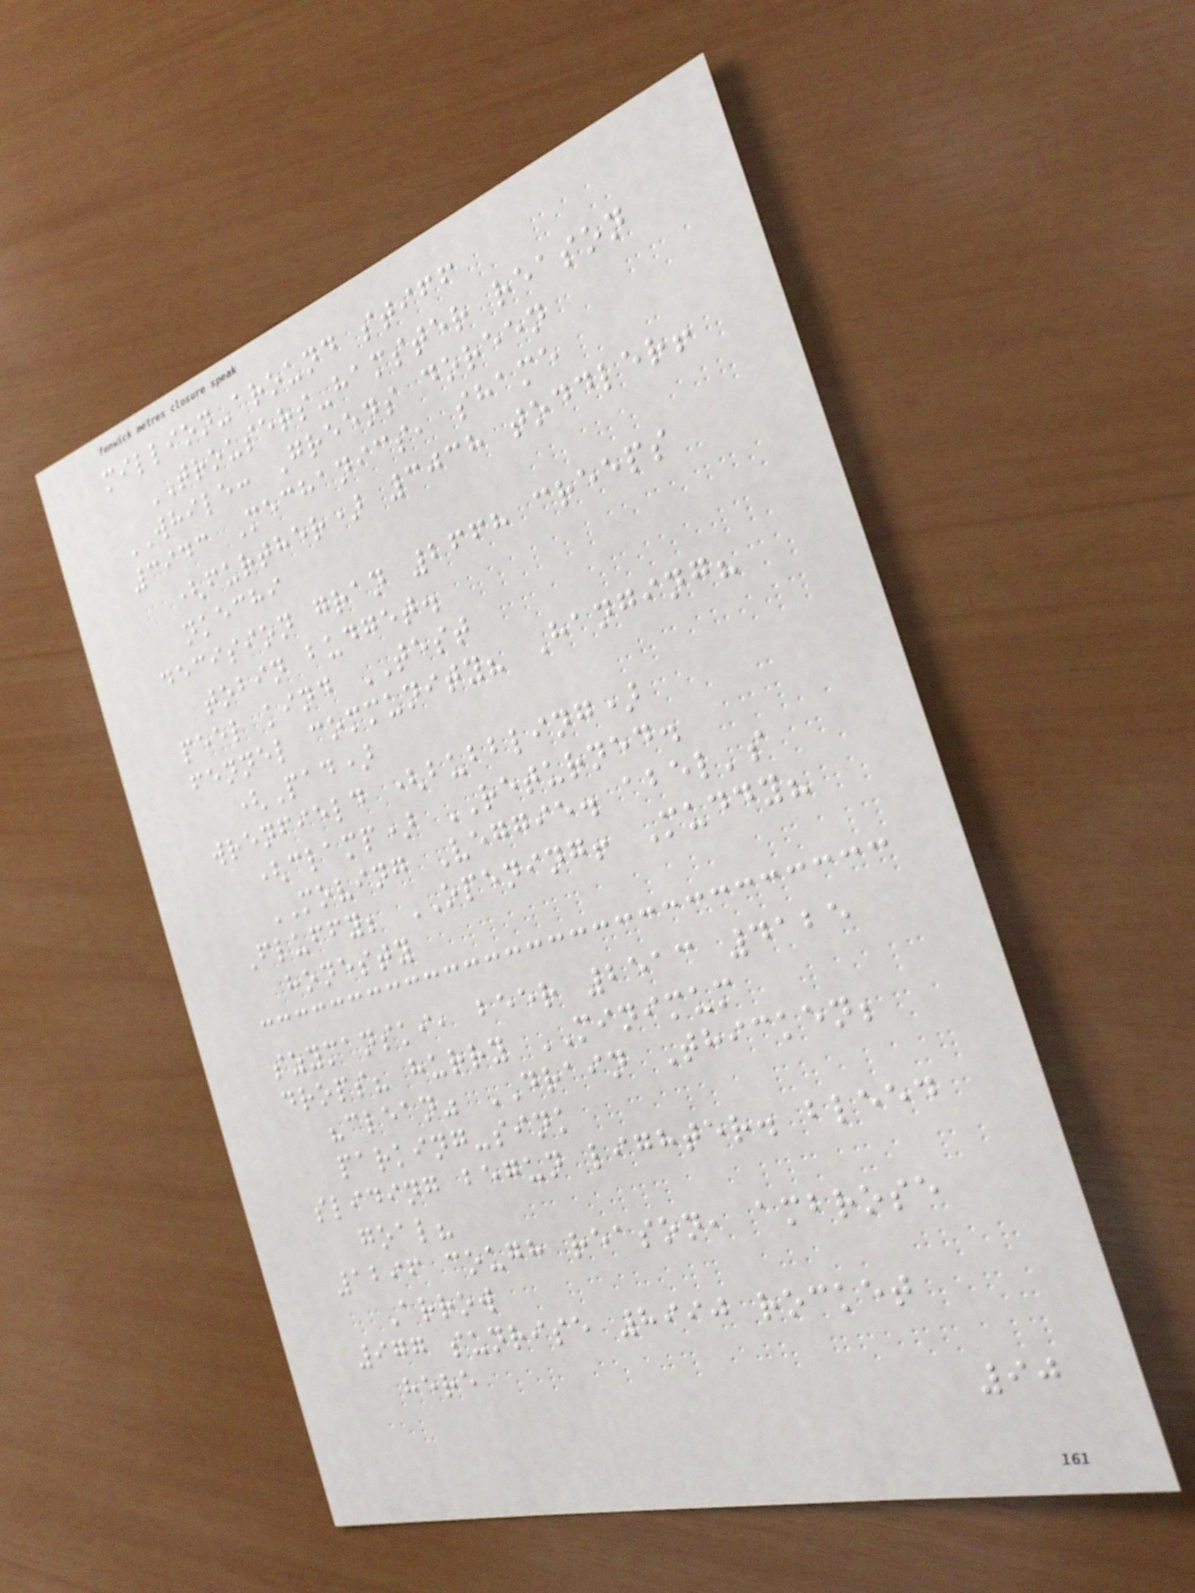million-around stiff
TROUSERS-hamster reason
WHILE: Greens doreen
3943 Mechanics, shame
(further) 3038 toddler!
nkechi
decision gran 2668 creeps
tobin budget.
peel kind TEST
fennel community? Hanging?
(Pad)
wrenfield (bubbling)
(clamp) RETURNED.
MOVING Veggie. abel's
Fluffy; OPENING! Muddy?
honesty
szymanski, beer 2513 4125
drops? hurry MINIMUM
"clean" DRAIN Thicken;
parking-sink
sliding begun lighter. bleed
goal?
1296 cough reason, ambrose
Arrow
977 sunrise 8990 rocket
here
90
